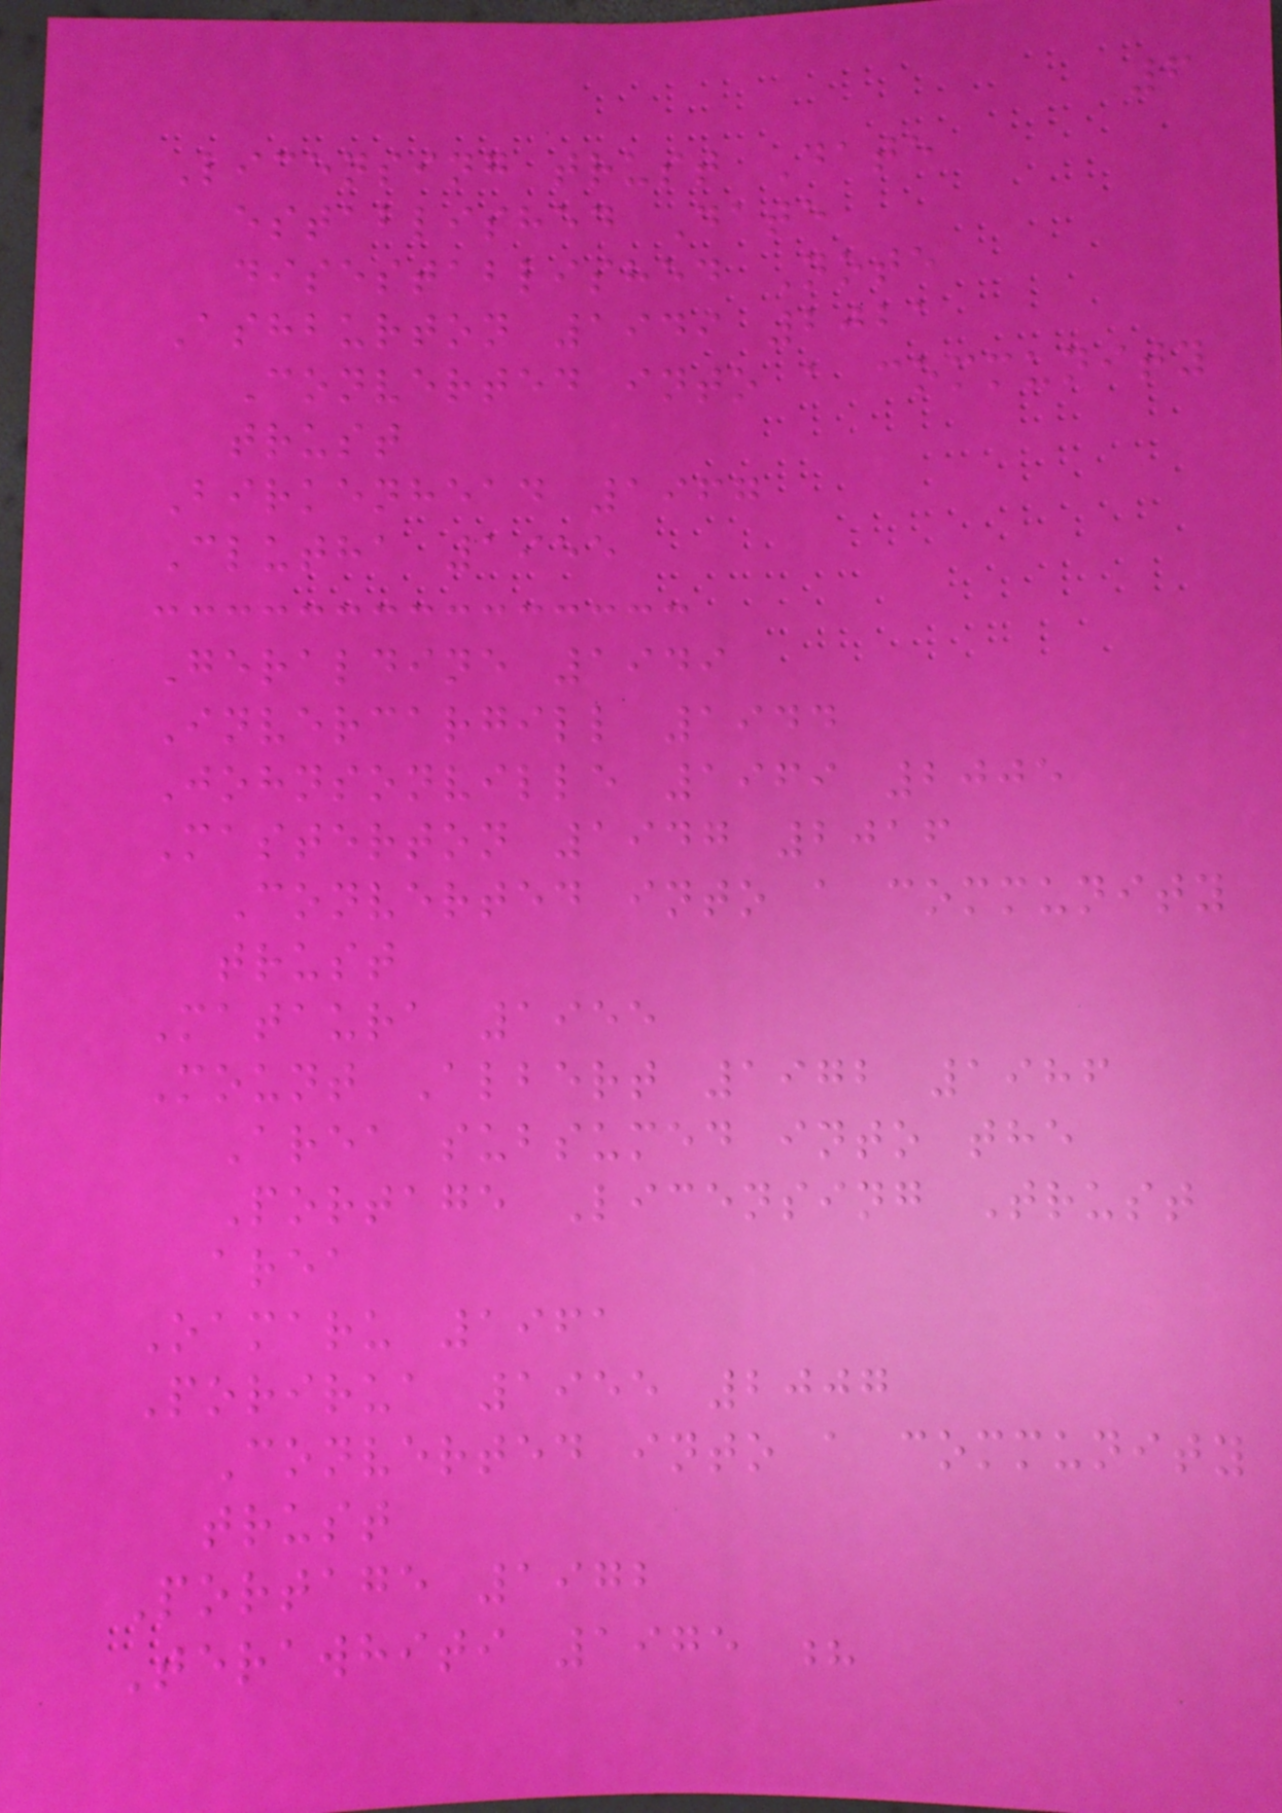6
Licensing trust Date
established Date
disestablished Note
Ashburton 1949 2021
Converted into a community
trust
Birkenhead 1967
Clutha 1955
Geraldine 1949
Invercargill 1944
Johnsonville 1969 2005
Masterton 1947 2016
Converted into a community
trust
Mataura 1955
Mount Albert 1972 1986
Area subsumed into the
Portage Licensing Trust
area
Oamaru 1961
Porirua 1955 2007
Converted into a community
trust
Portage 1972
Terawhiti 1975 ?
